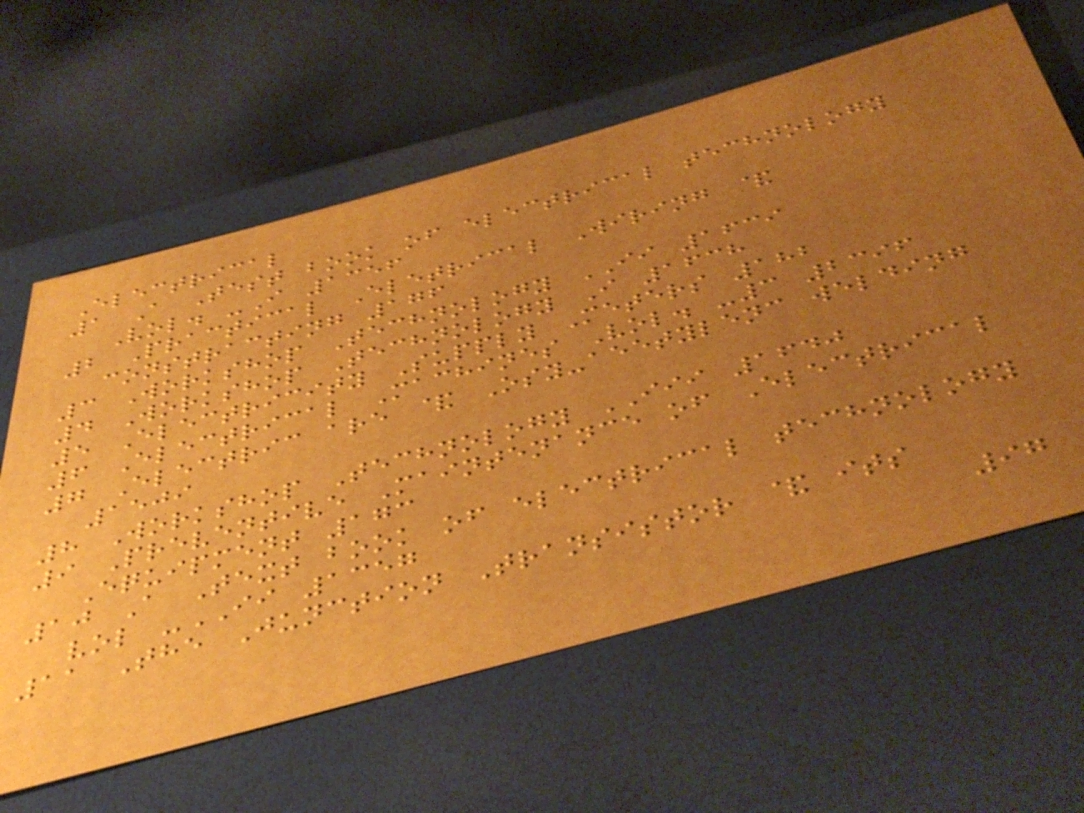Electrical
1 A Test book of electrical technology
Vol. -I 1356
2 Practical Eletrical Wiring &
constracting 176
3 Workshop Technology II 1639
4 Workshop Technology I 1638
5 Electricity Supply Meters 182
6 Electrical Machines Vol. -3 2396
7 Electric are & Osy-aeetylenc welding
1509
8 Workshop Technology III 1640
9 Preventive Maintenance of Electrical
Equipment 173
10 A Text book of electrical technology
vol -II 1357
11 The Junction Transistor & its
97
